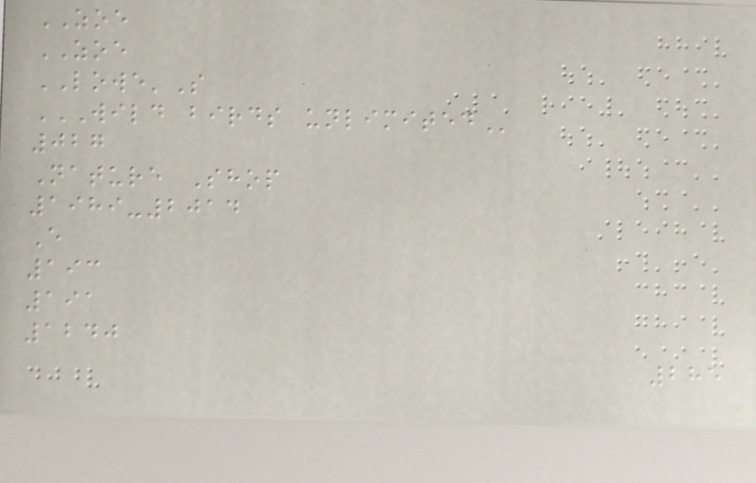ZOE
ZOE
LOWE'S
WILD BIRDS UNLIMITED
027
Nature Shop
1989-2014
E
193
191
1240
285
